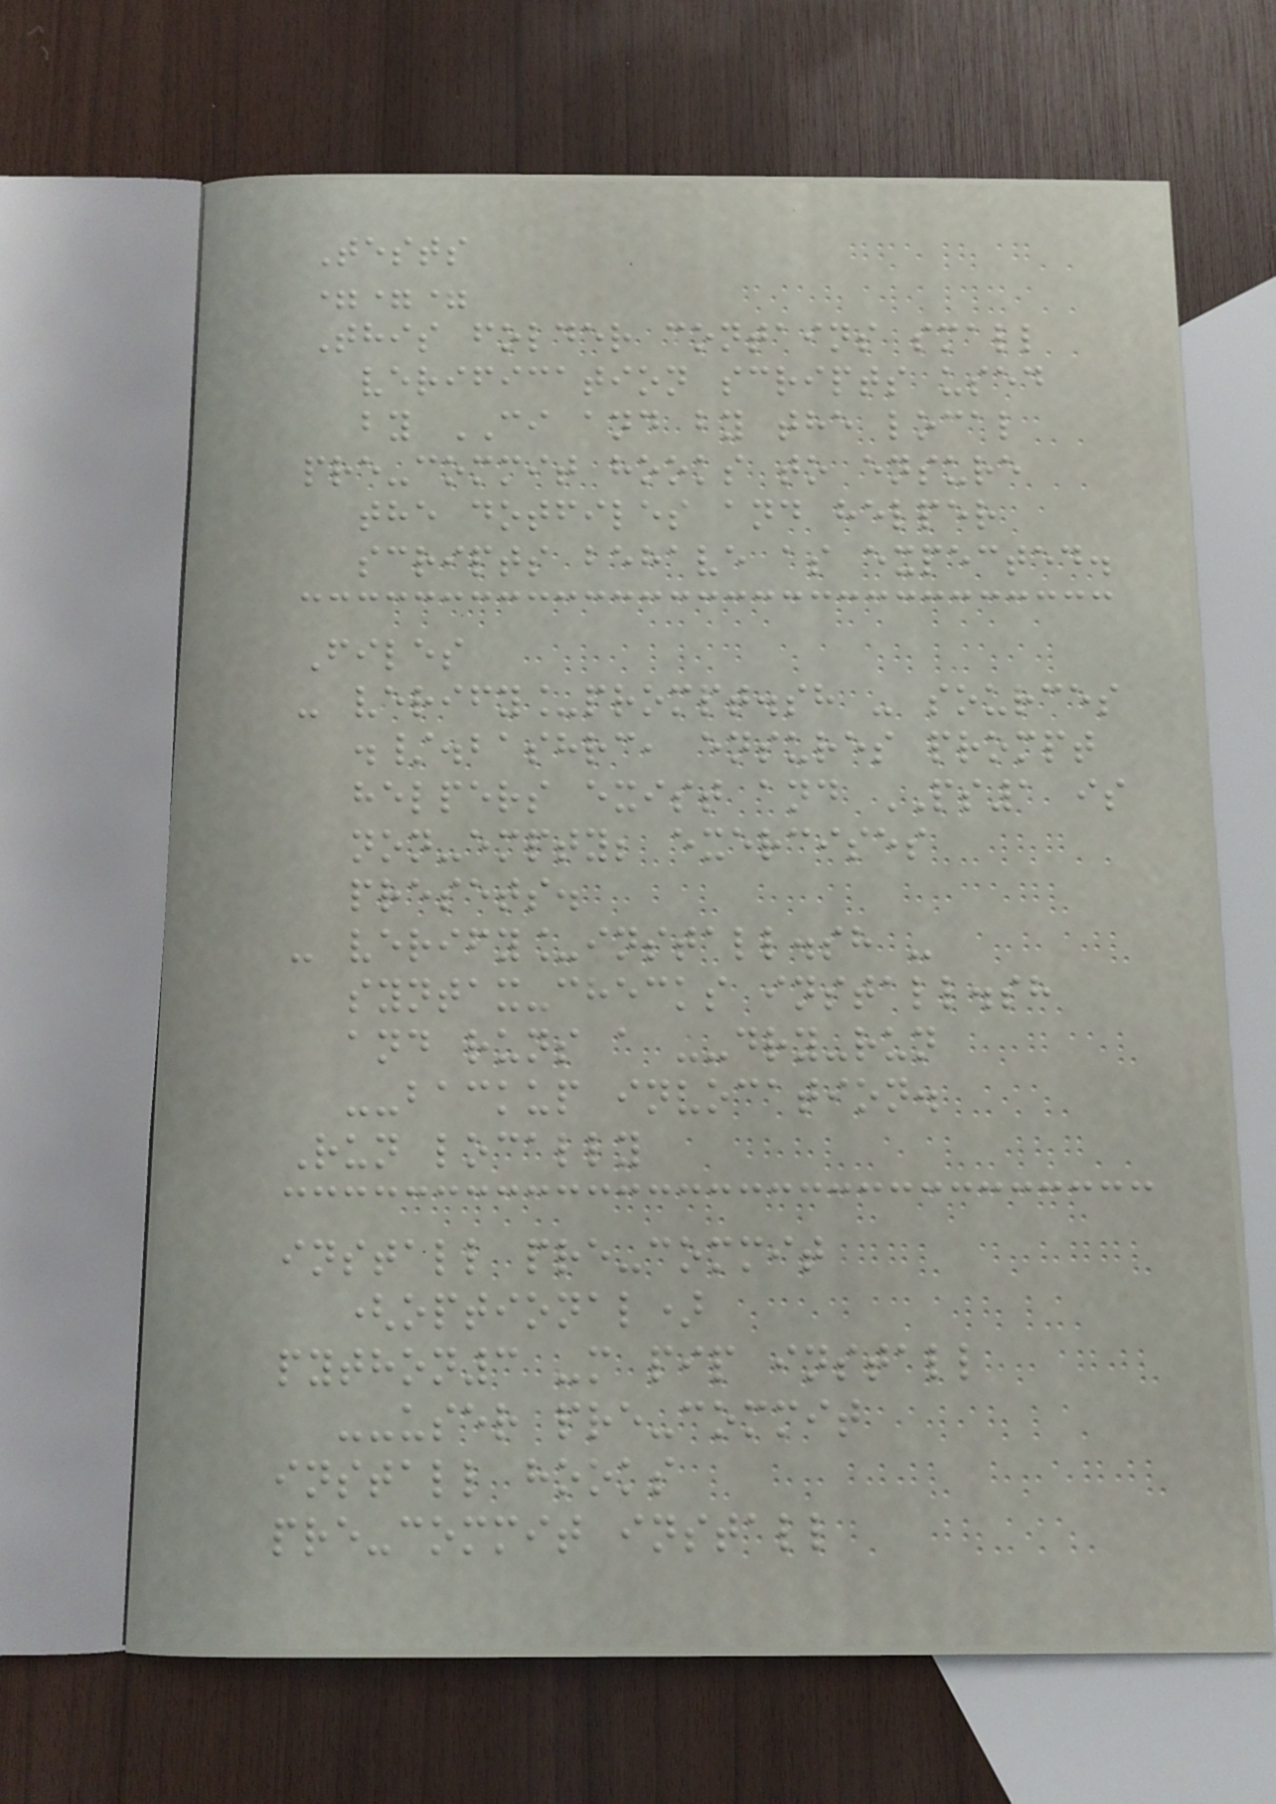Tests
===
This folder contains small
verification scripts used
by CI and by the local
pre-commit hooks to ensure
the dotfiles and helper
scripts behave as expected.
Files
- verify_prompt.sh - sources
./.bashrc, ensures prompt
helpers exist and PS1 is
non-empty; exercises
presets.
- verify_install.sh -
syntax-checks install.sh
and runs a --dry-run
--backup invocation.
Run locally
install pre-commit
(optional)
python3 -m pip install
--user pre-commit
install hooks
pre-commit install
